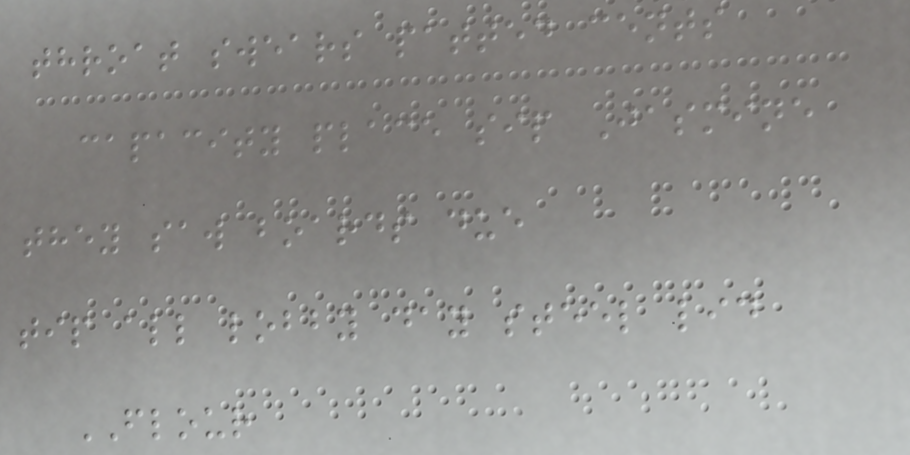throat swears patted cents
capacity place sip Jasmine
they saw boards due
tip all lobby day steel lid
FLOUR
